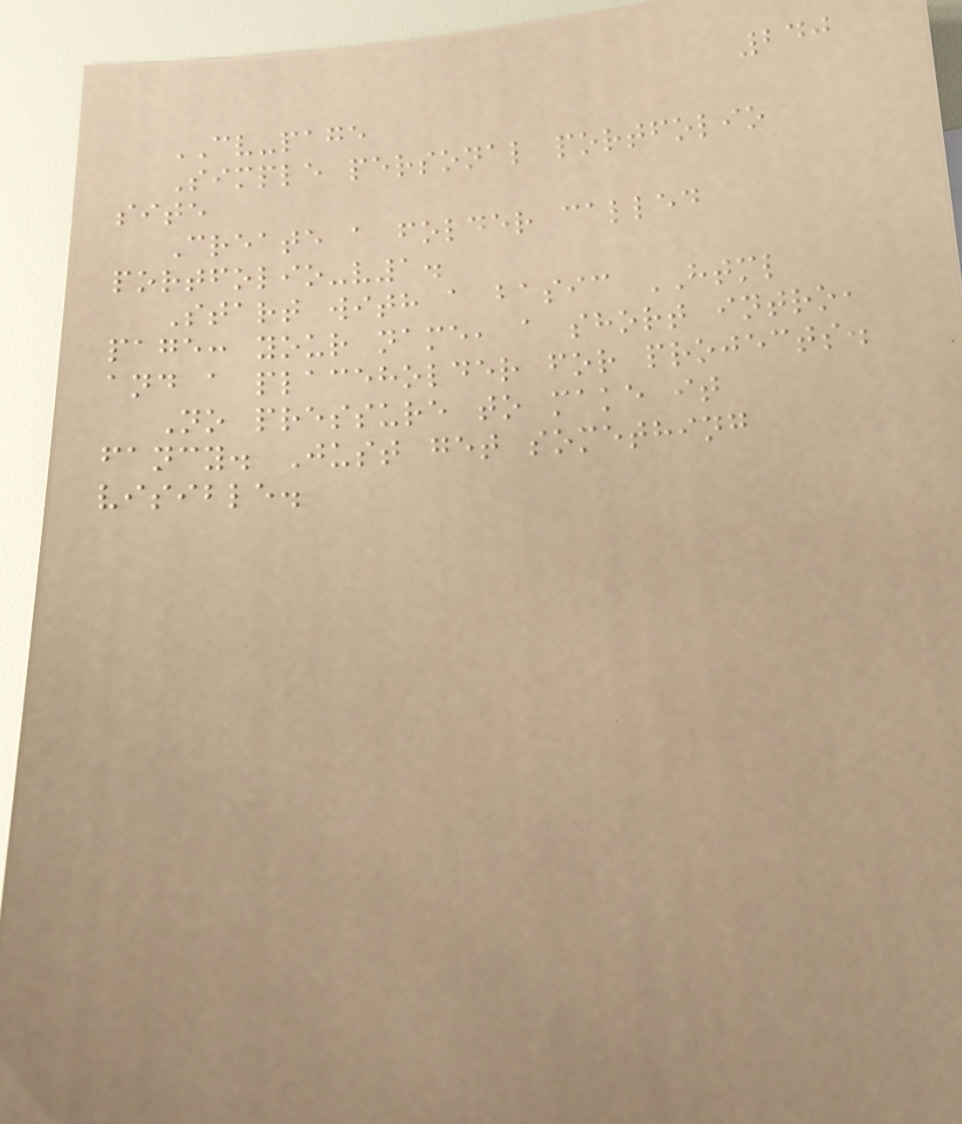240
CV-page
Simple personal portfolio
site
Create a folder called
portfolio-v1.
Start with a basic HTML
page: your name, a short intro,
and a placeholder for projects.
No pressure to make it
fancy. Just get something
visible.
